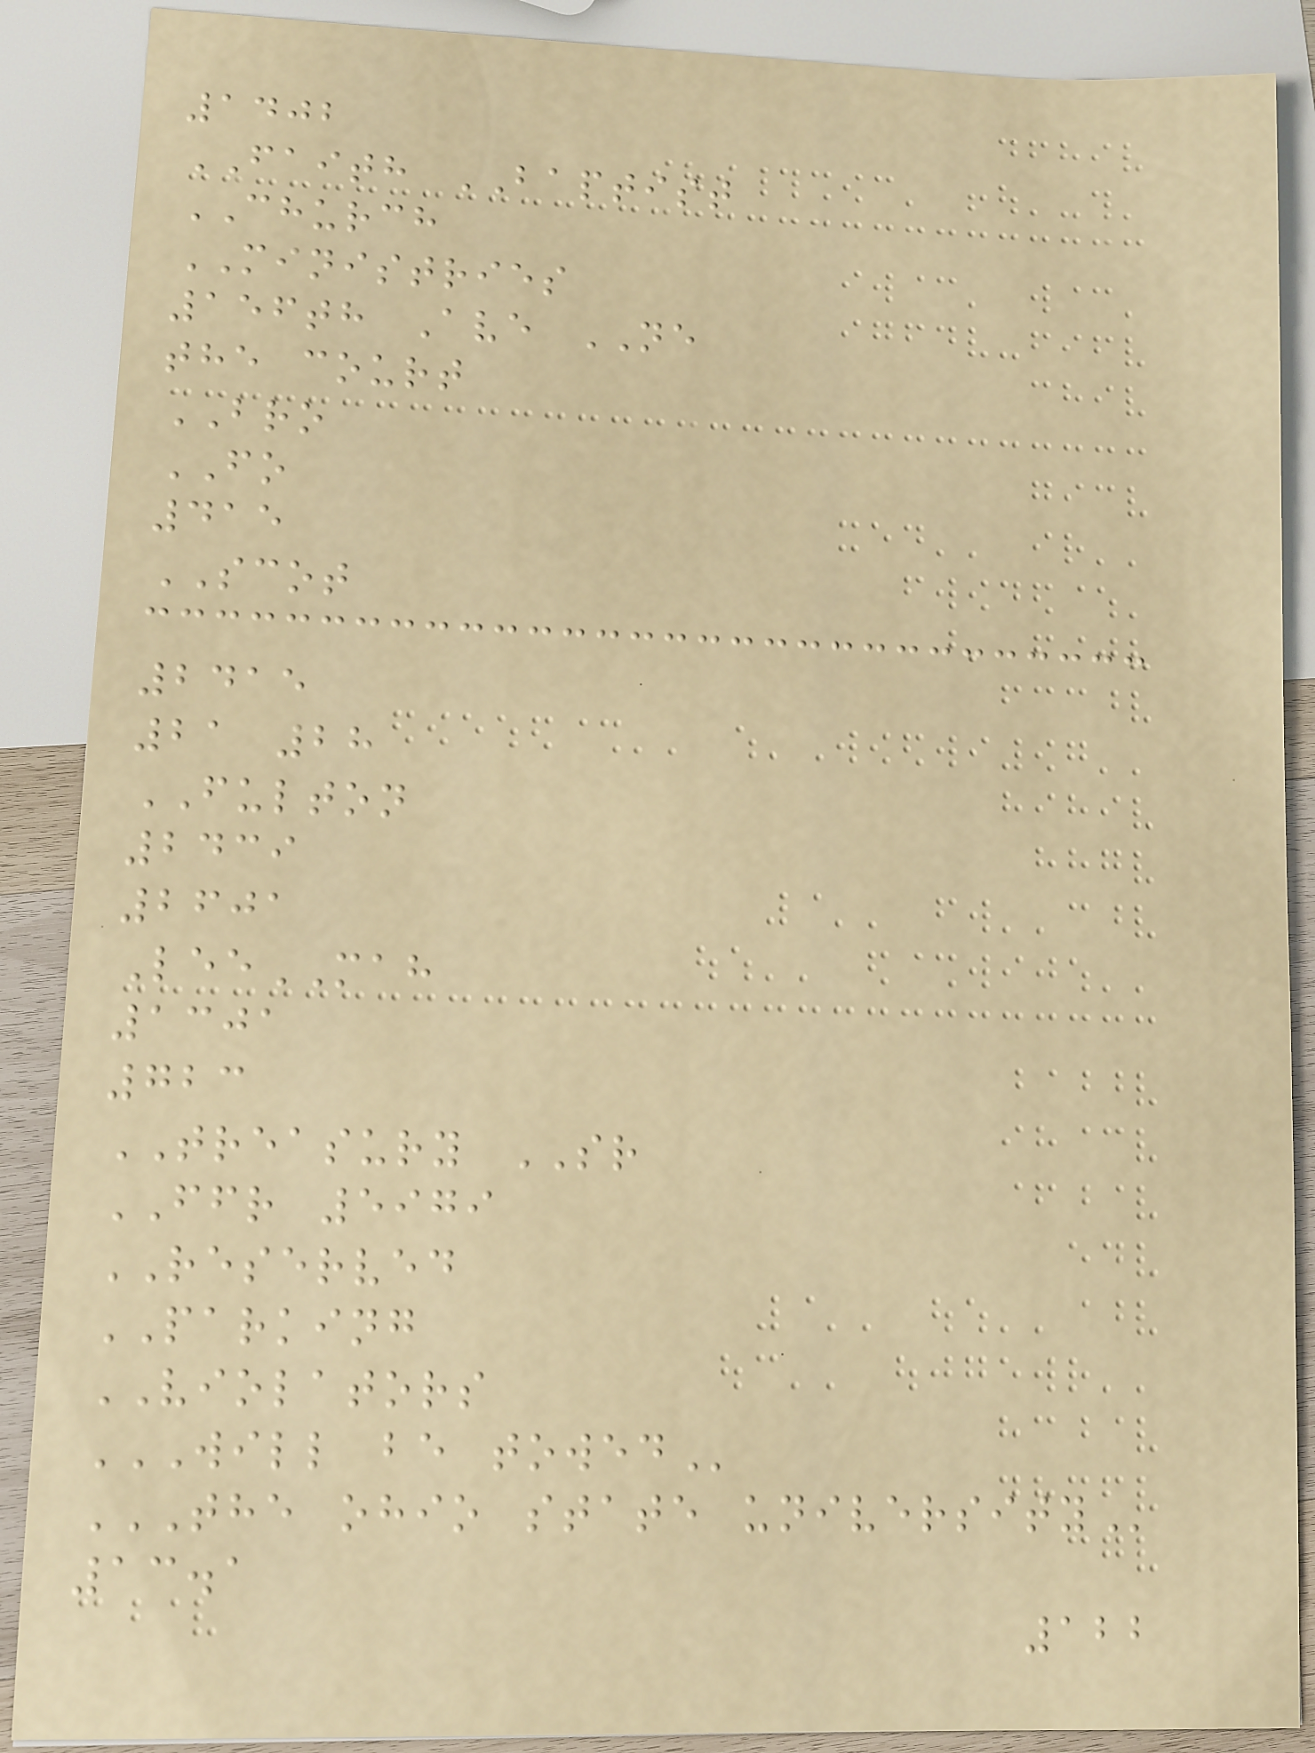1402
FAITH BAPTIST
CHURCH
MINISTRIES
156th Ave NE
the court
BRO
FO
415
SCOT
2415
21 28
FULTON
2439
2601
LeeMAH
1301
723
TREASURY SR
FFR 5979
RESERVED
PARKING
VIOLATORS
WILL BE TOWED
THE OHIO STATE UNIVERSITY
13.1
122
